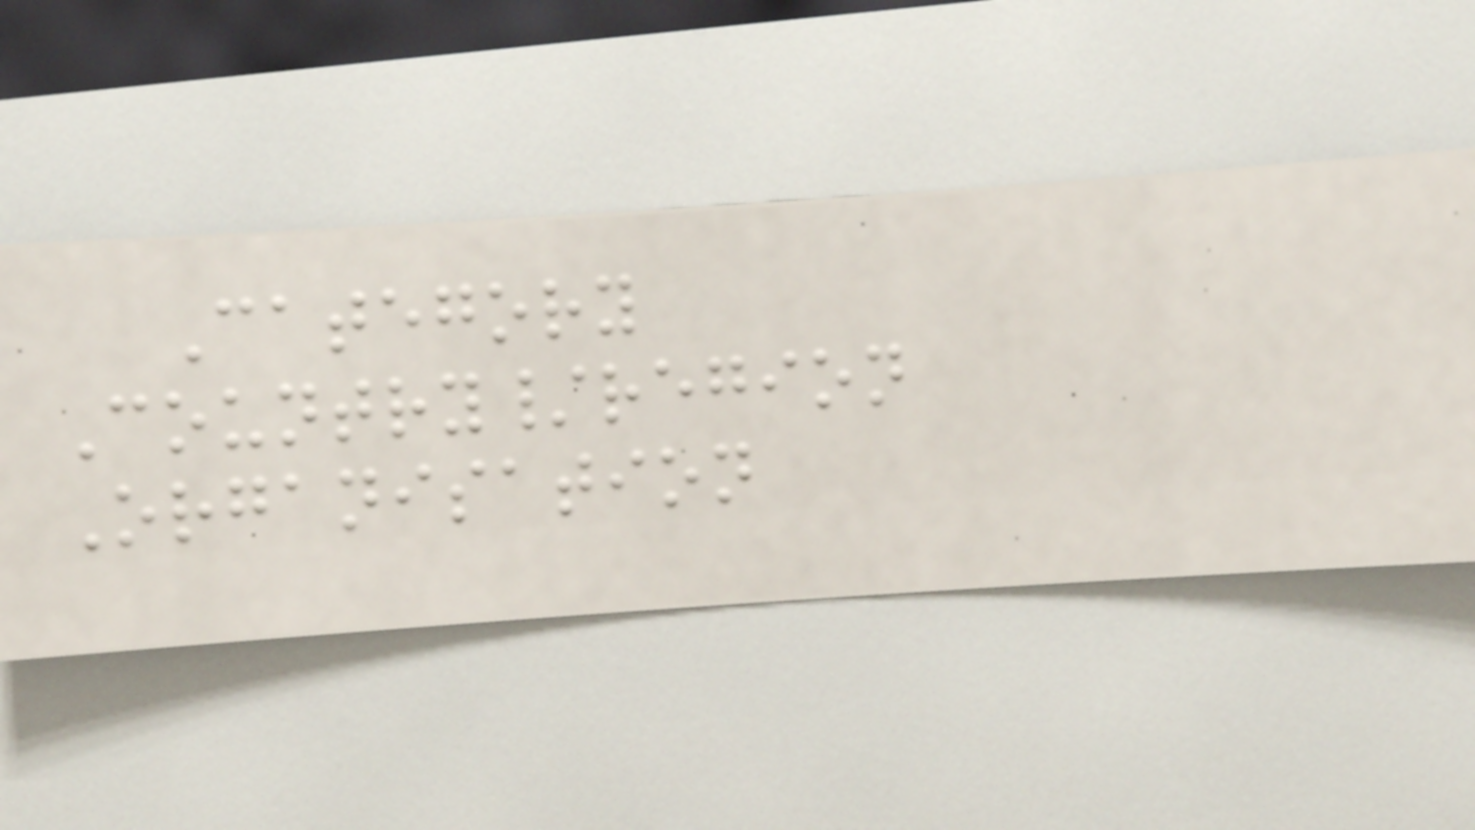Category
Country/region
Organisation
